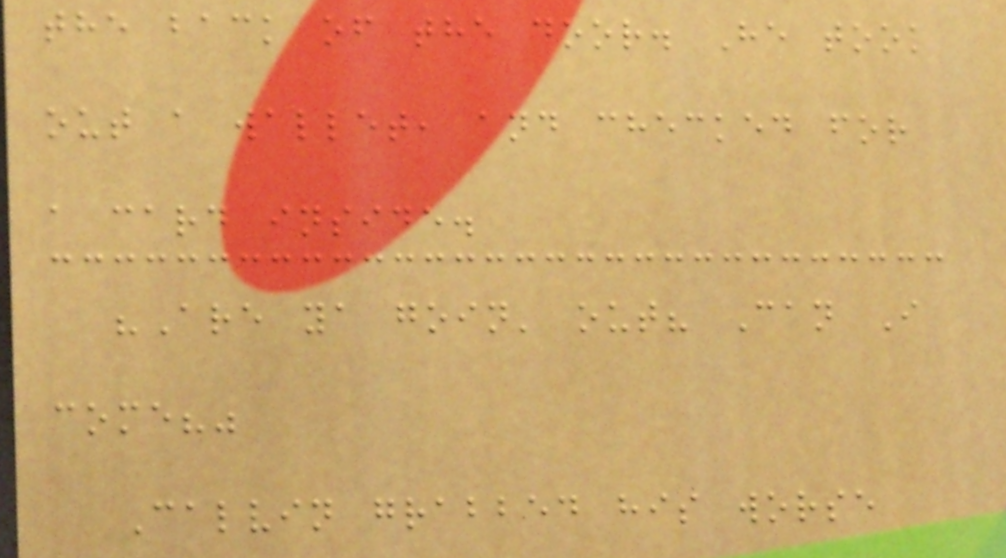the back of the door. He took
out a wallet, and checked for
a card inside.
"Are ya goin' out? Can I
come?"
Calvin grabbed his worse
